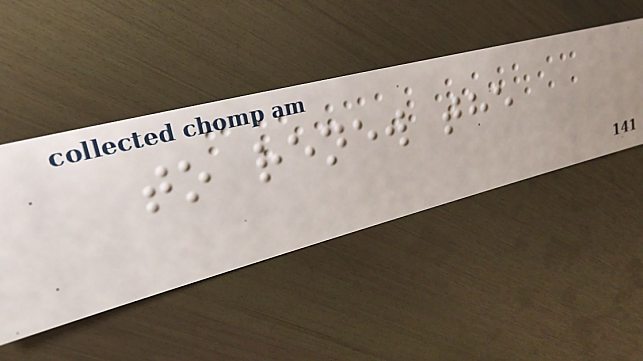to renew the
